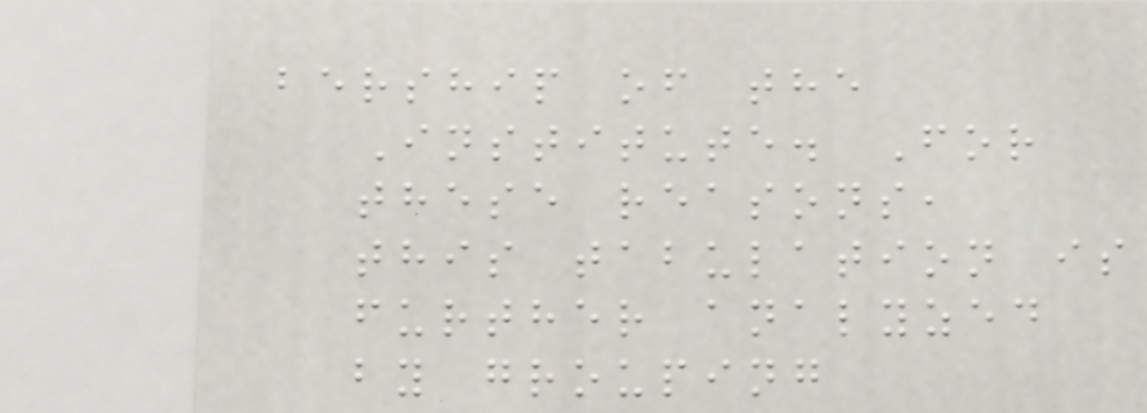bership of the
Institute. For
these reasons,
this tabulation is
further analyzed
by grouping
